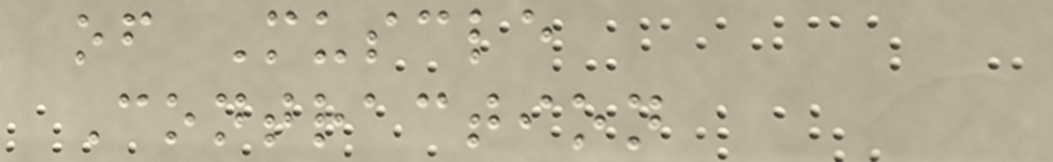of Muscle
Contraction
